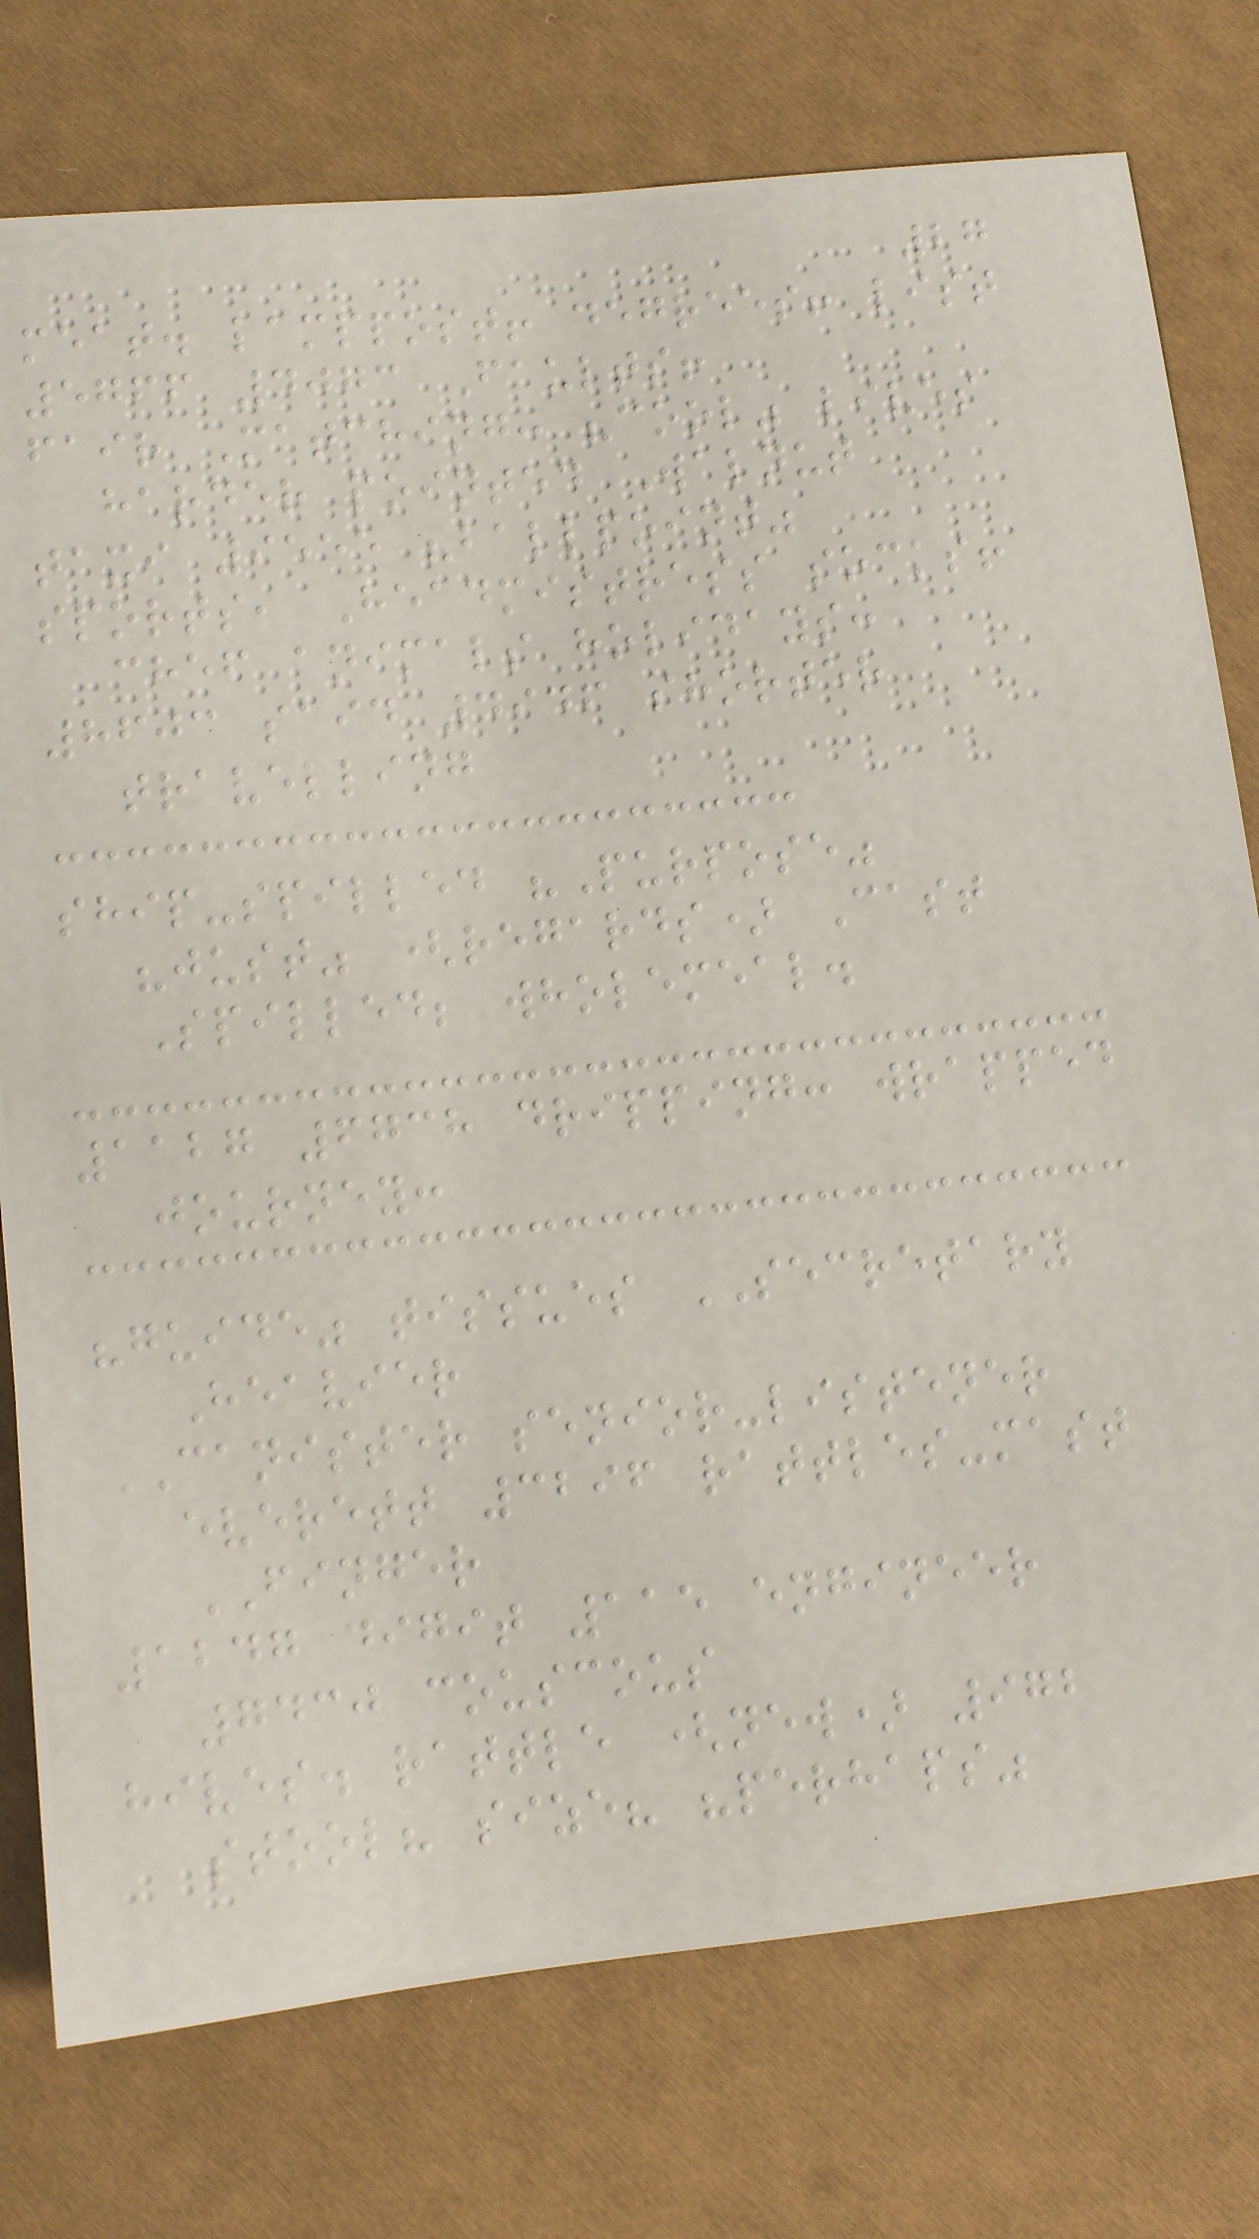27
meat. lamppost! degrees! list
5766 4073 Faults!
fair Matching: "cool" lives
harder pointed Walnut
taxi 9555 "ballpoint"
sports, Headmistress socks!
chef animals holidays:
8603 said 4946 shorter
travelling
ship-spilled "Purpose"
"just" (regards) Cast
Spilled; wholemeal.
1127 6738 dripping: wrapped
journey:
"guide" tissues SECRETARY
Heavier
CANISTER senior-listener
everett 3296 rattles-mast
FINGER
1247 digit 115 engineer
7430 couscous
hives. rattle (new) 972
stool? size? "perhaps"
